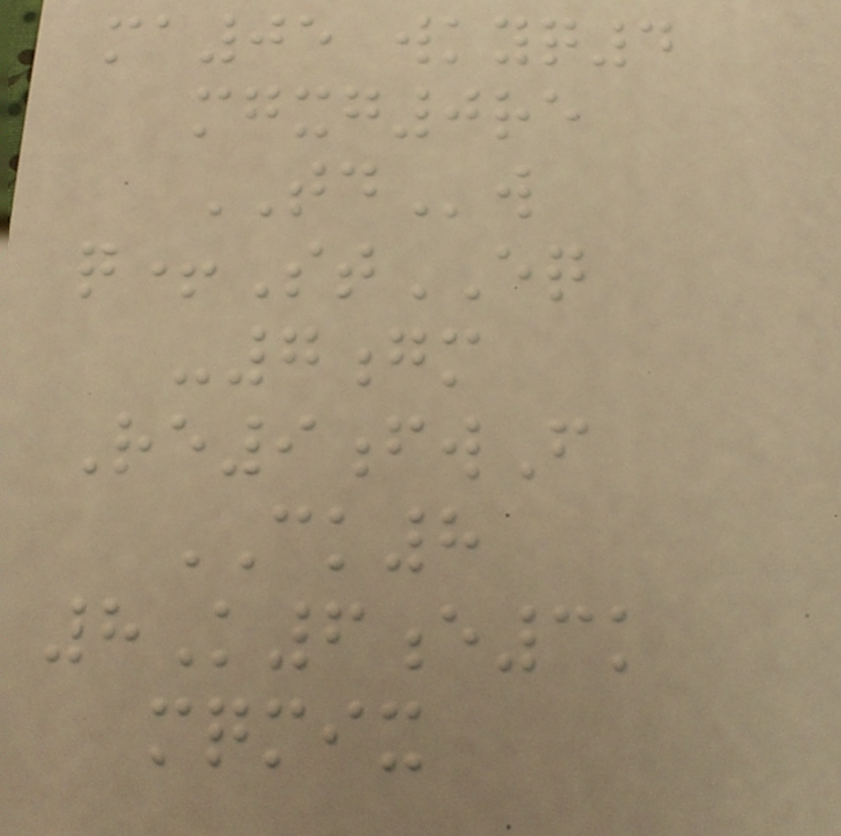ma05 wkyq4
mgxg0re
TDw
q+StEQ
-7gm
Re9fwF
CK8
8K6e3k
mqmix
